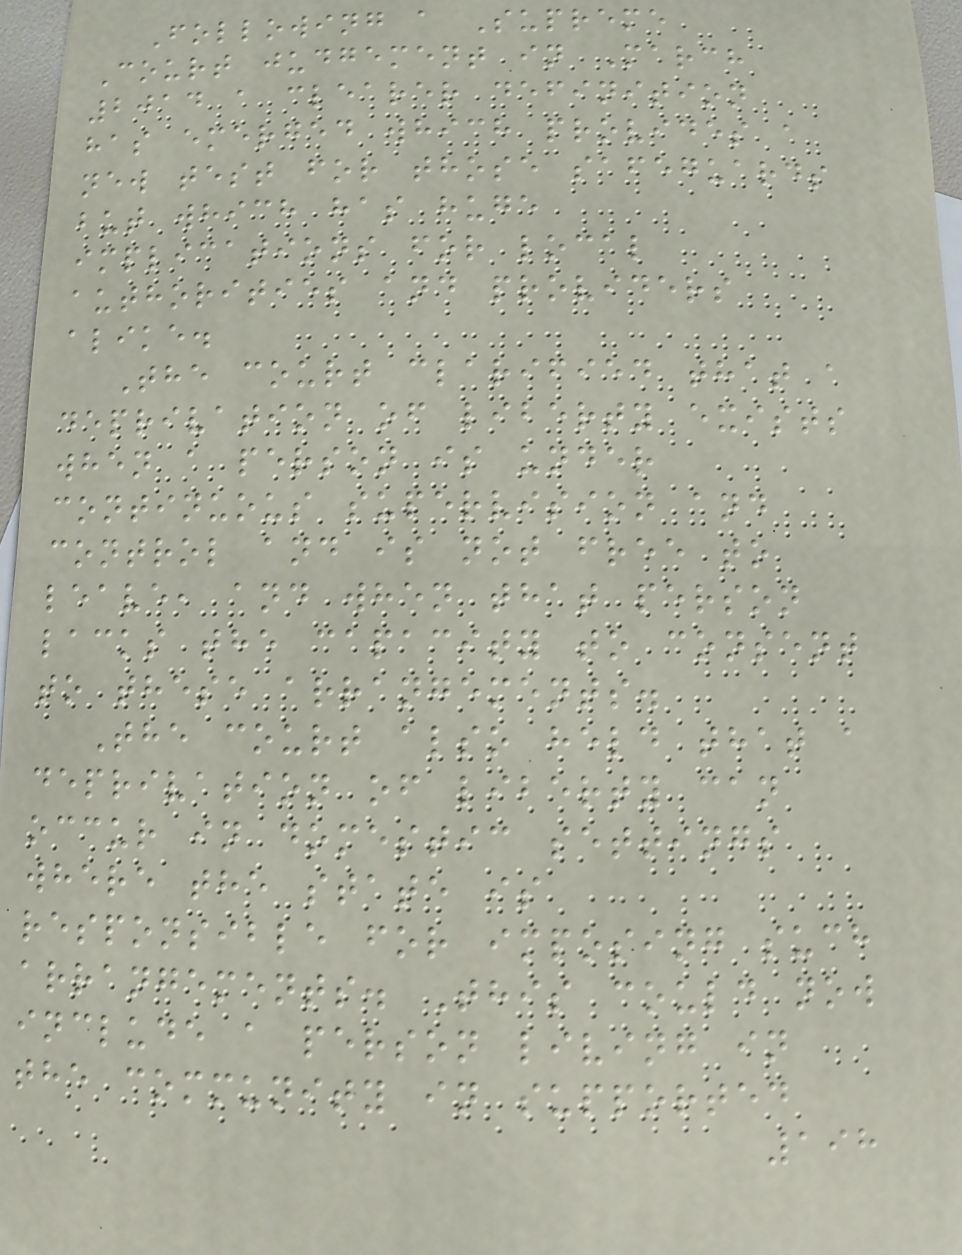Following a Supreme
Court judgement in March
2014 a clearer definition
has emerged which provides a
new test for those safeguards
but which has huge
implications for local
authorities and providers
alike.
The court clarified that a
deprivation of liberty exists
when a person is under
continuous supervision and
control and is not free to
leave, and when that person
lacks the capacity to consent
to these arrangements.
The court also held that a
deprivation of liberty can
occur in domestic settings
where the state is
responsible for imposing such
arrangements. This could now
include a person living in
the community in supported
198
